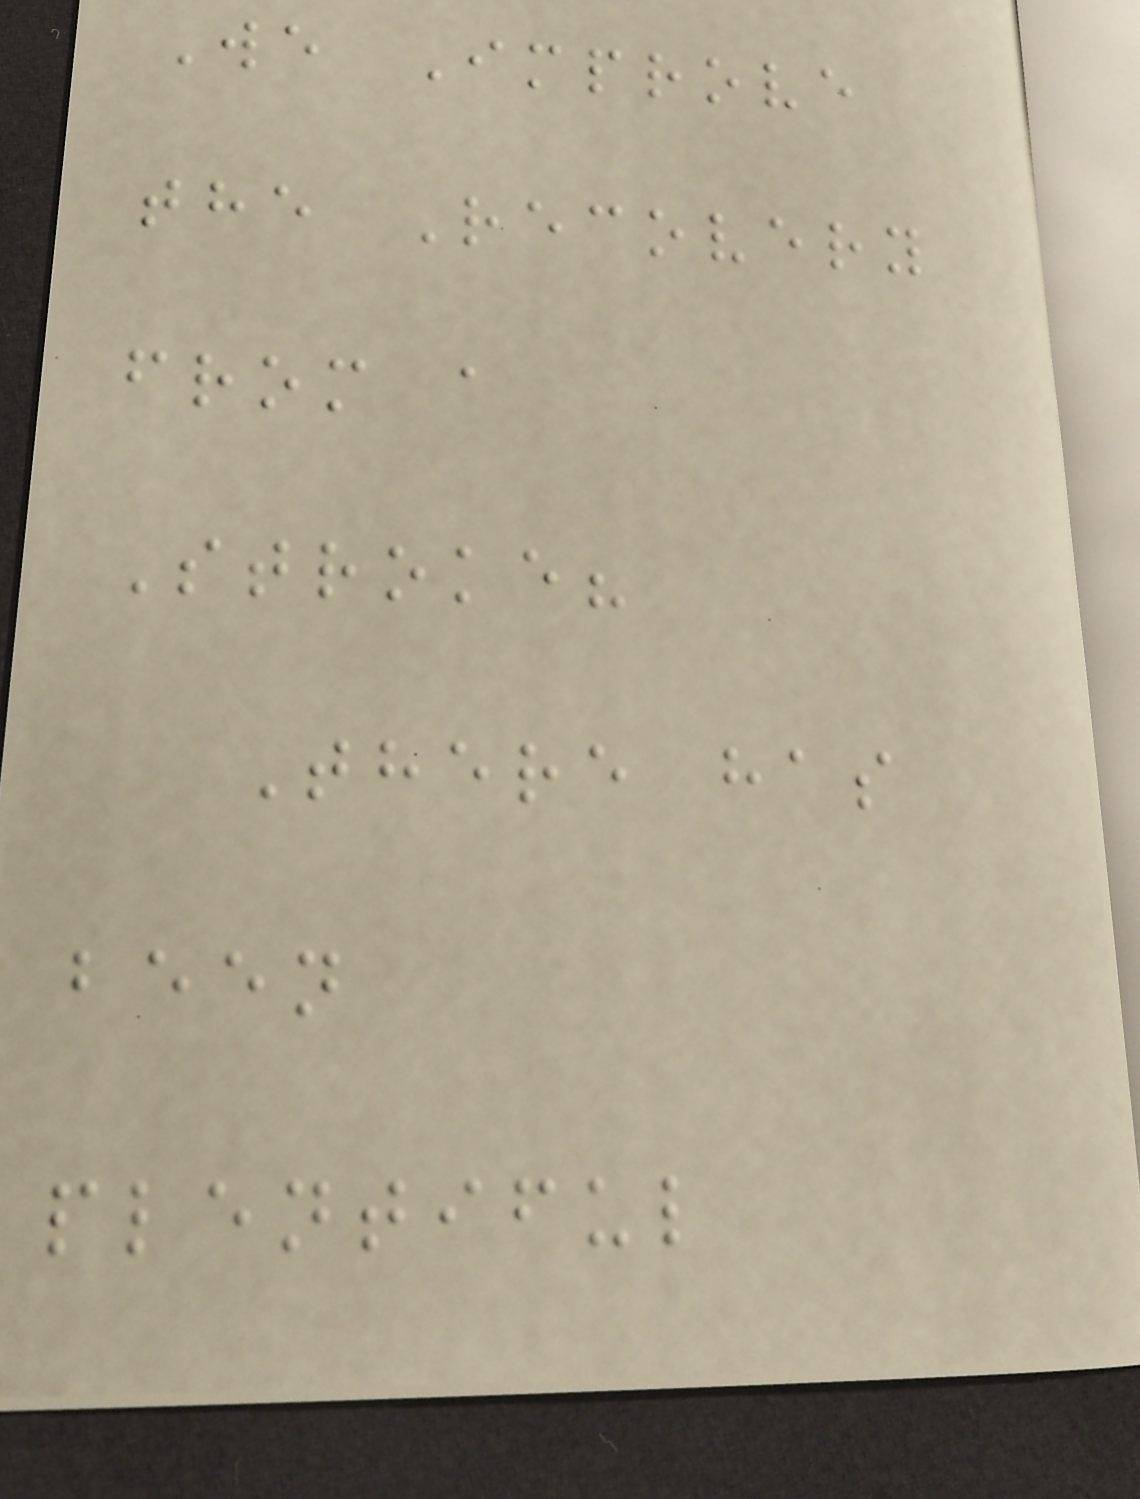We Improve
the Recovery
from a
Stroke?
There has
been
plentiful
